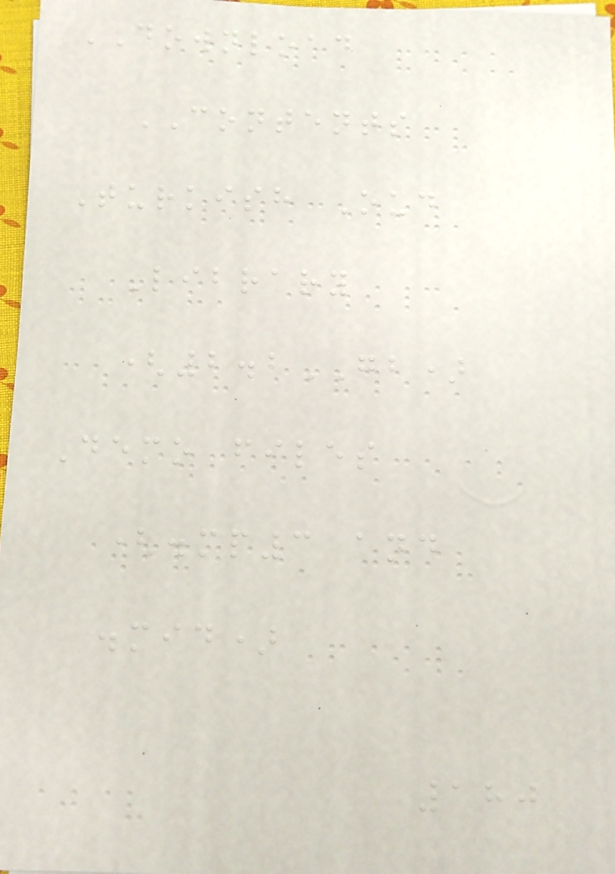DOWNLOAD
CONTENTS
Turkish Oud
Library
(2.2GB)
Demo files
(.mp3 and
.mid)
180
